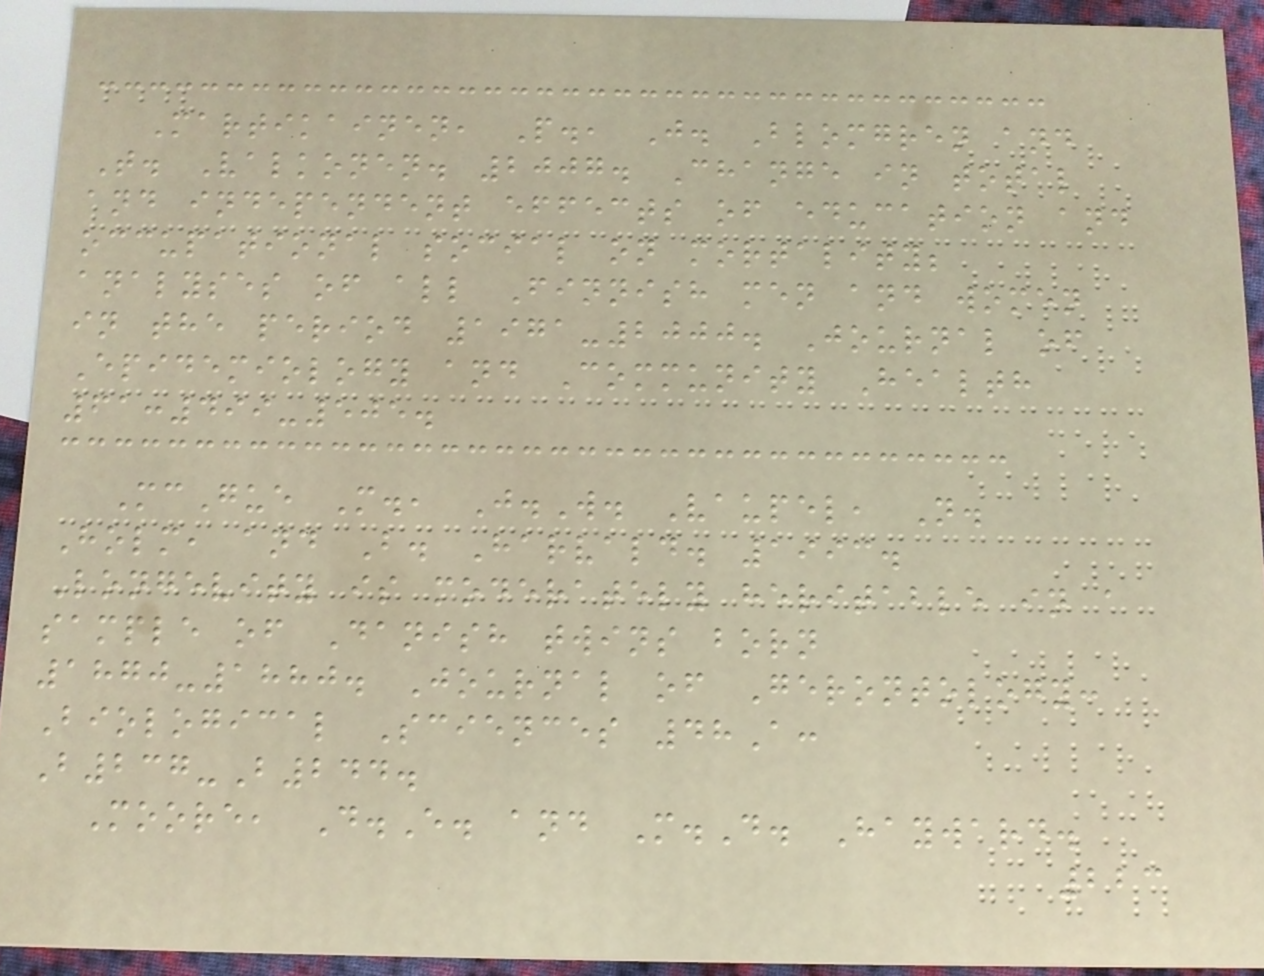Martikainen, P., J. Blomgren and
T. Valkonen. 2007. Change in total
and independent effects of education and
occupational social on mortality;
analyses of all Finnish men and women
in the period 1971-2000. Journal of
Epidemiology and Community Health
61:499-505.
McGue M., J.W. Vaupel, N.
Holm, and B. Harvald. 1993.
Longevity is moderately heritable in a
sample of Danish twins born
1870-1880. Journal of Gerontology:
Biological Sciences 48A:
B237-B244.
Moore, D.E. and M.D. Hayward.
223
